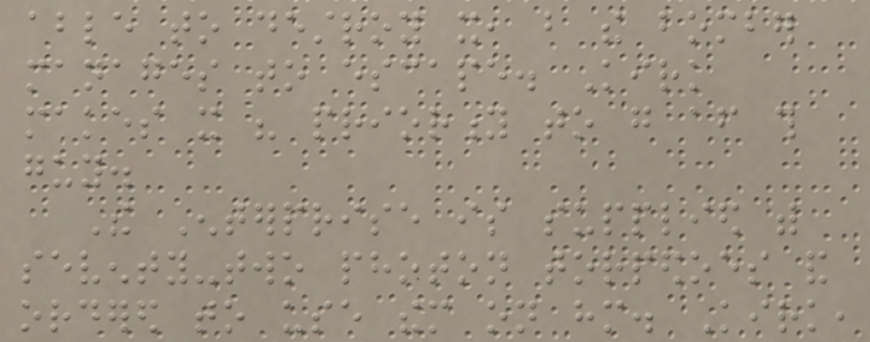able to destroy it, but the bomber
manages to escape. Kirk
makes it his priority to go after this
guy.
The Enterprise is supplied with
seventy-two photon torpedoes and
ordered to use them on him. Kirk,
